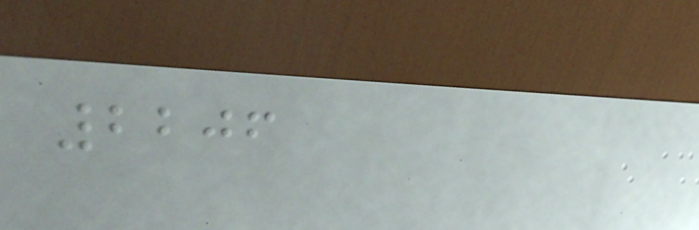2206
